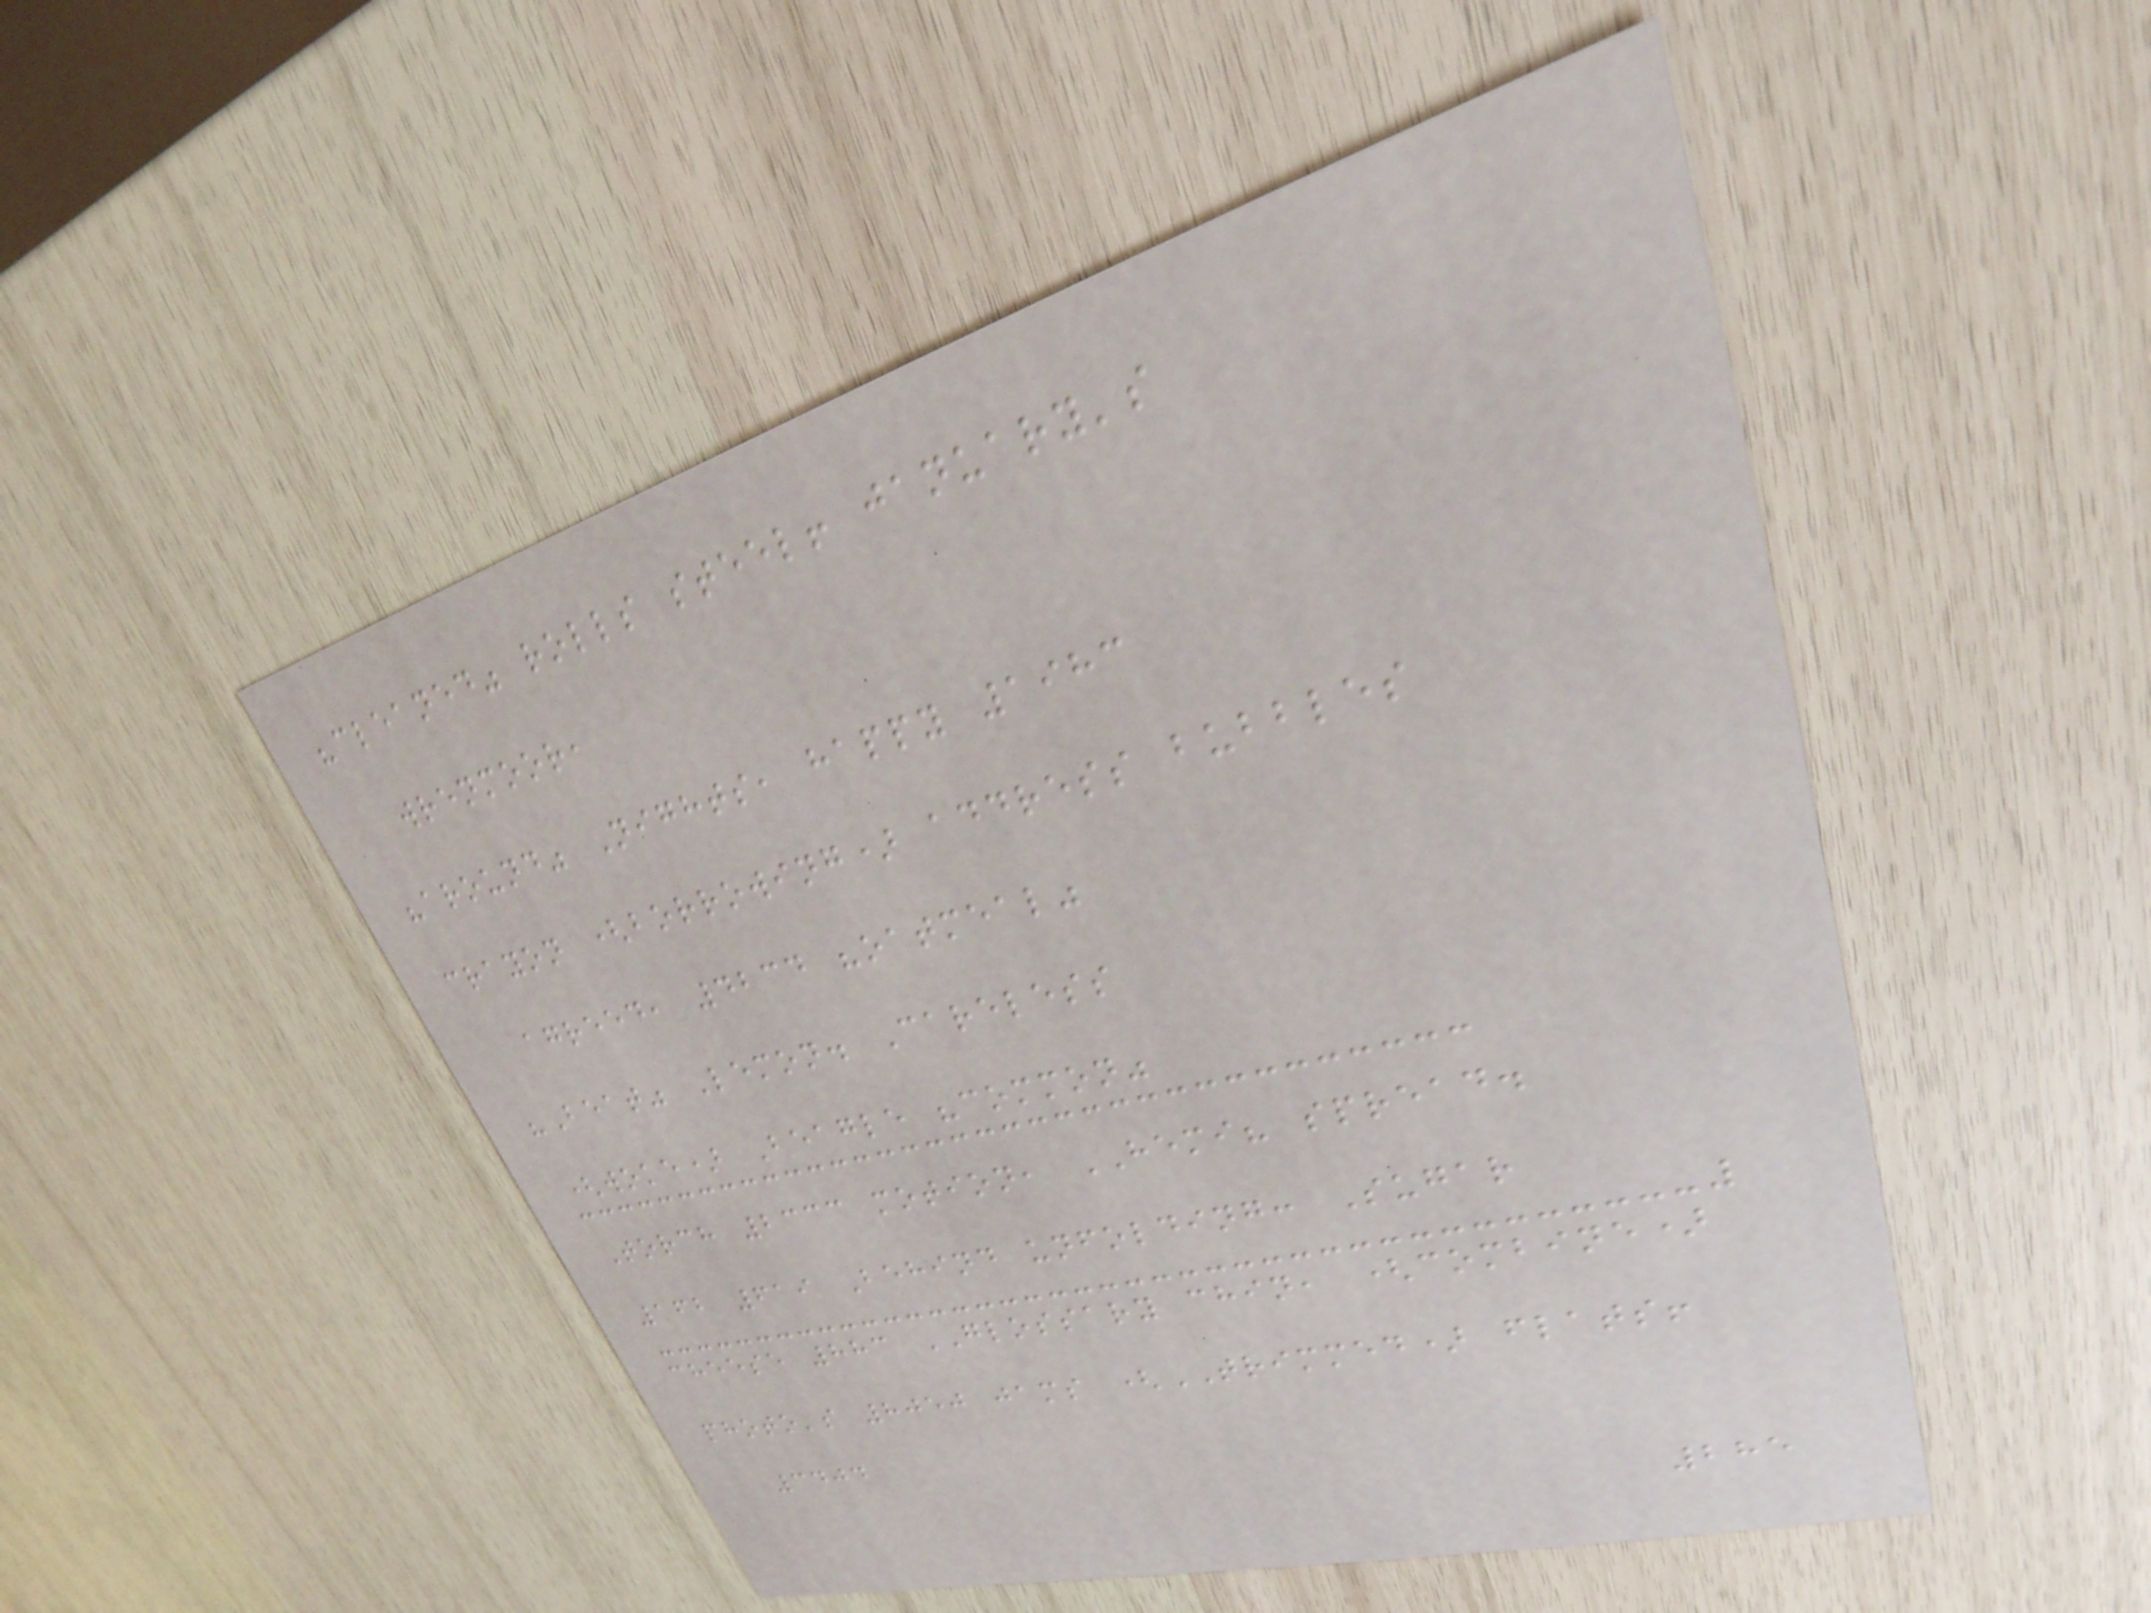"cleaned" rolls steel! january's
wrenmoor,
"around" Nights, happy 1983
crayon (borrowing) address bubbles
agreed, 4234 "oatmeal"
"Beat" Lemon. Careless
(woke) Beagle "common"
Torch 2333 motion, HEMI? spread.
162 619 Behind unfolding: Sugar
cheese 883 GLOSSARY chin, (combine)
photo's 8050 jams (TRIMMED) flats!
3404
285
